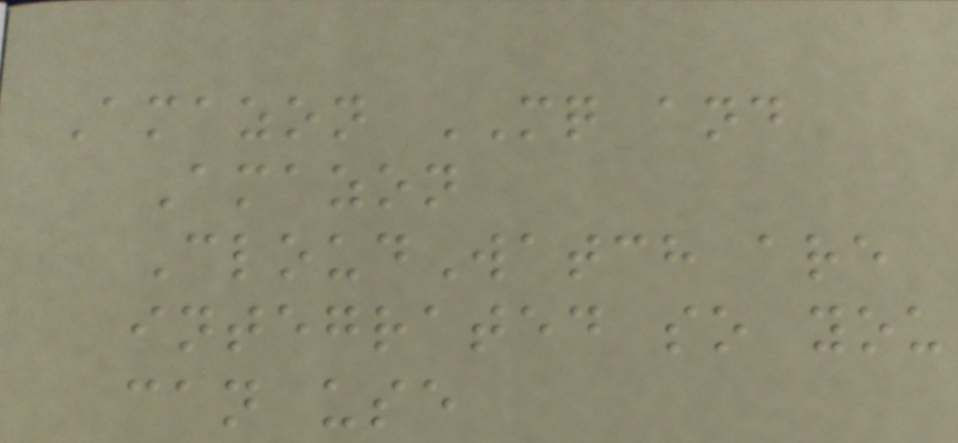Amazon MQ and
Amazon
CloudWatch are
integrated so you
can use
